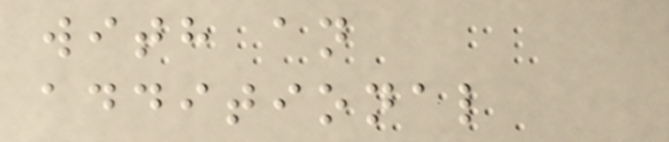with an
additional
